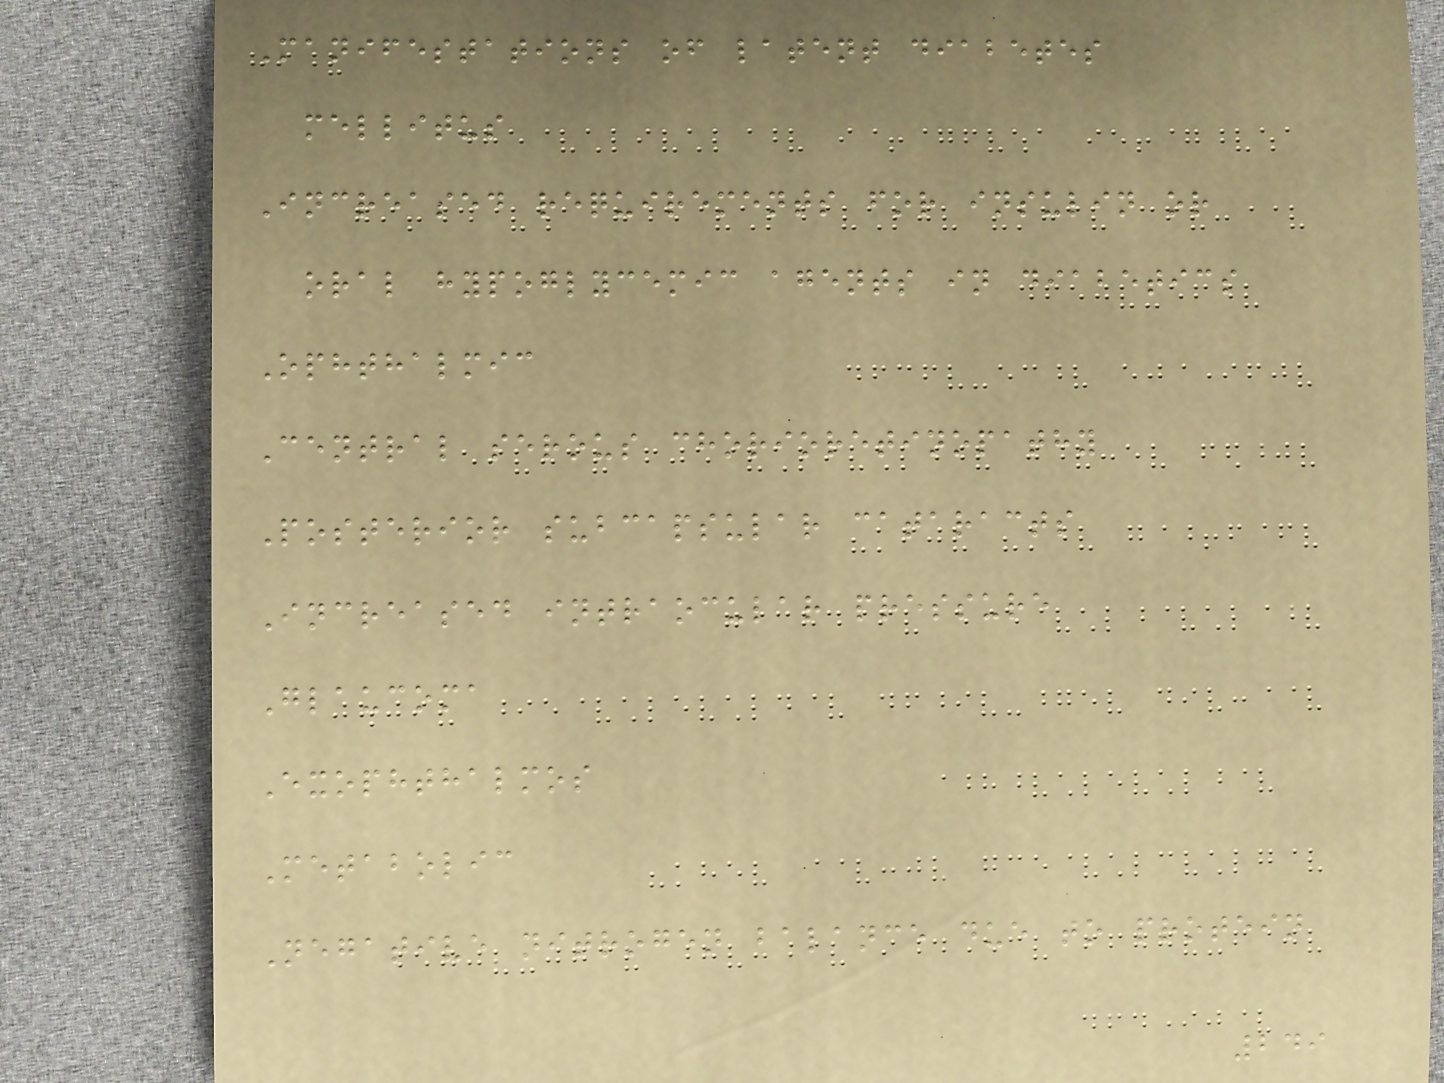Manifestations of latent diabetes
mellitus
Increased requirements for insulin or
oral hypoglycemic agents in diabetics
Ophthalmic
Central serous chorioretinopathy
Posterior subcapsular cataracts
Increased intraocular pressure
Glaucoma
Exophthalmos
Metabolic
Negative nitrogen balance due to protein
249
